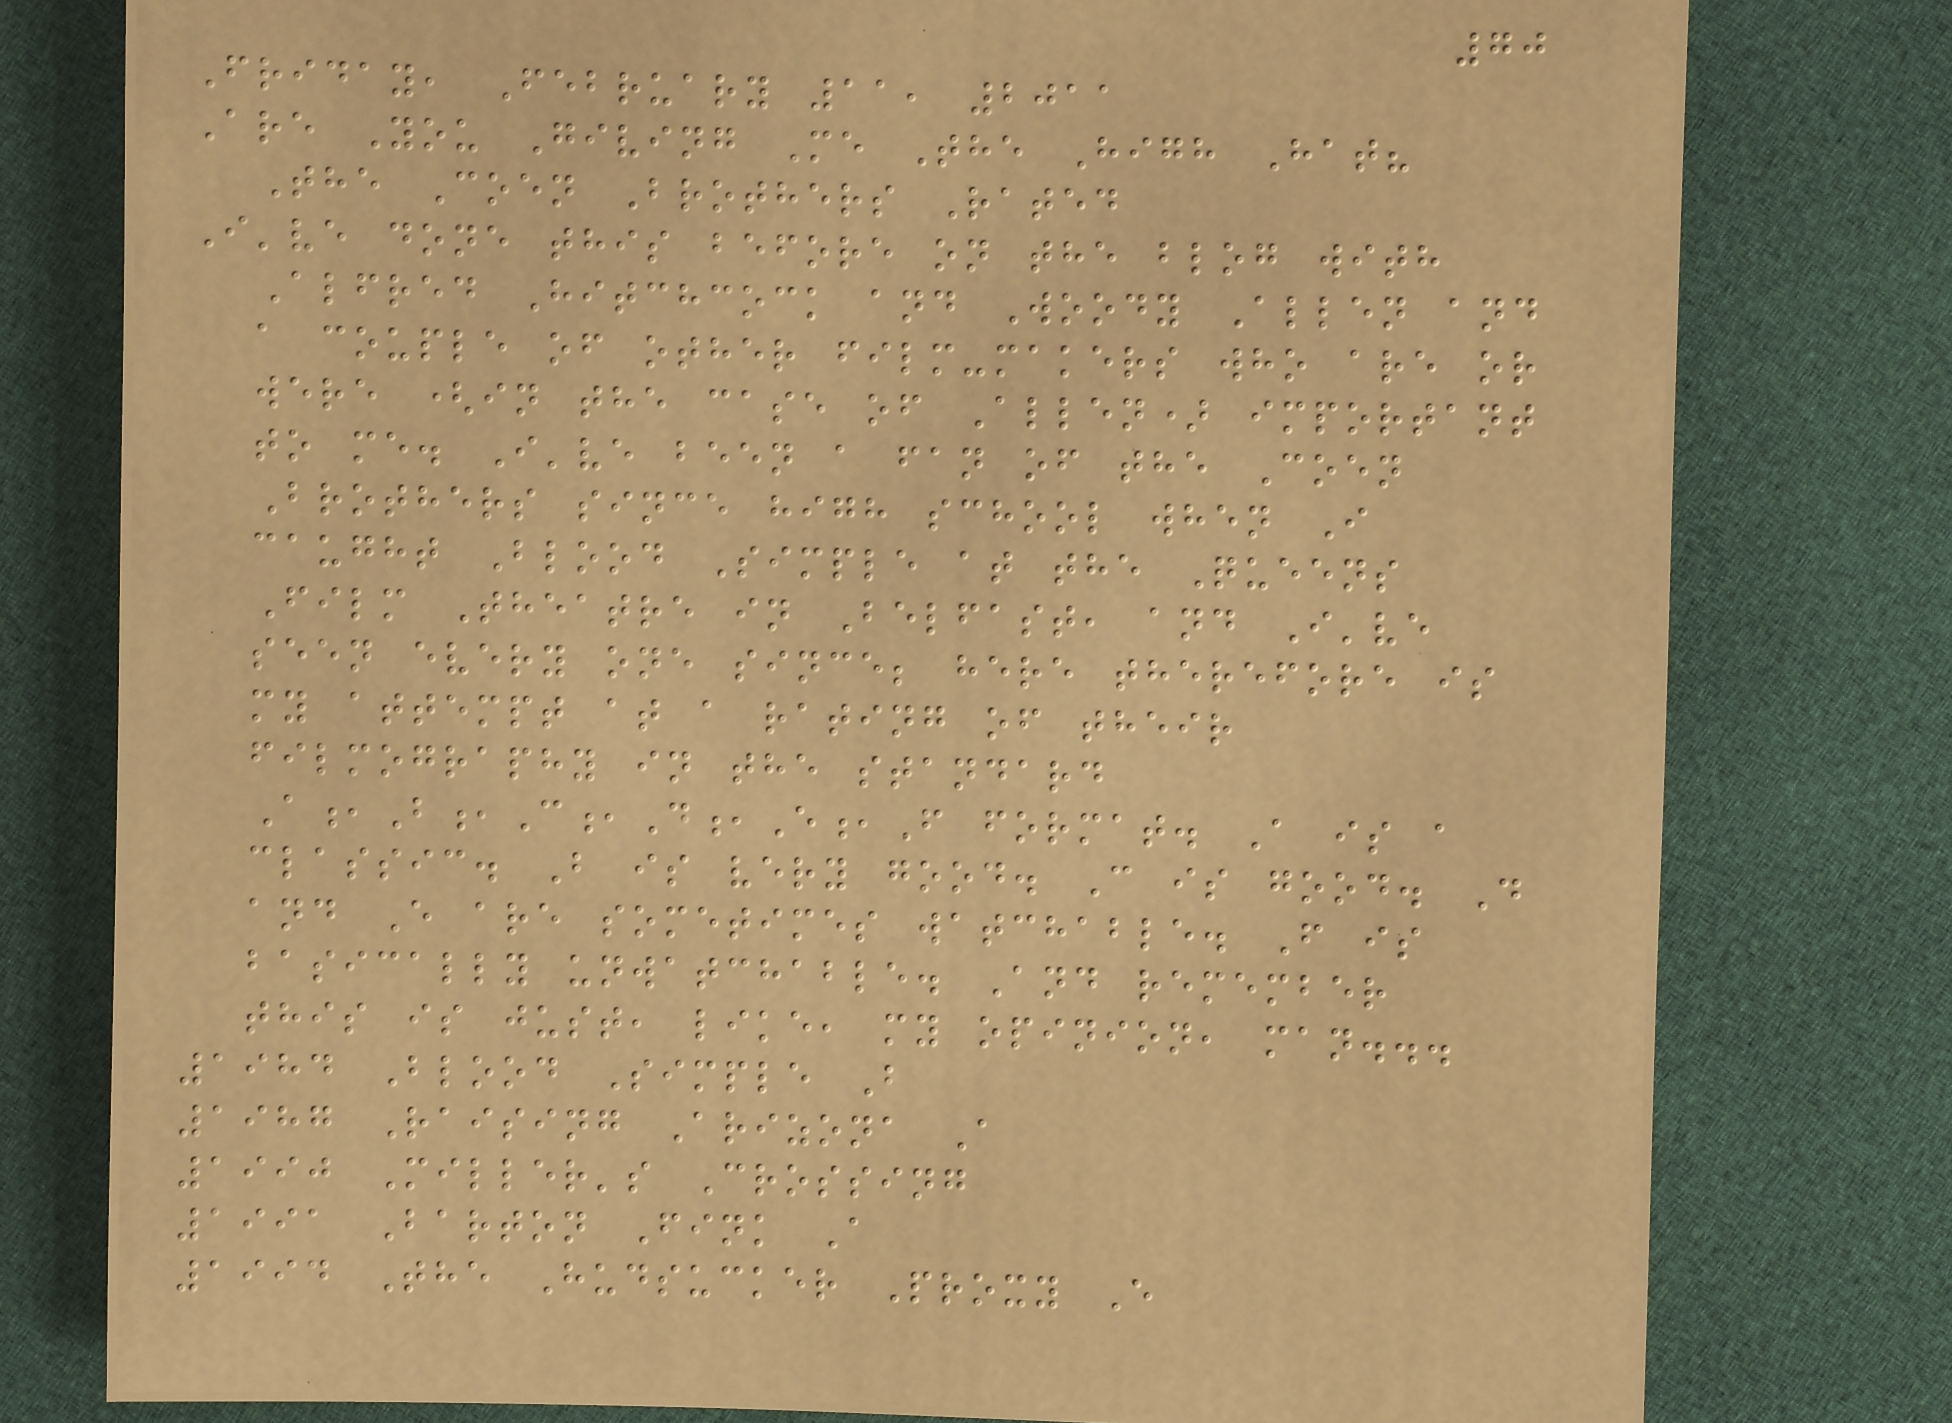70
Friday, February 11, 2011
Are You Giving Me The High Hat?
The Coen Brothers Rated
I've done this before on the blog with
Alfred Hitchcock and Woody Allen and
a couple of other film-makers who are or
were (in the case of Allen) important
to me. I've been a fan of the Coen
Brothers since high school when I
caught Blood Simple at the Queens
Film Theatre in Belfast, and I've
seen every one since; here therefore is
my attempt at a rating of their
filmography in the standard
A,B,C,D,E,F format. A is a
classic. B is very good. C is good. D
and E are sometimes watchable. F is
basically unwatchable. And remember
this is just, like, my opinion, man...
1984 Blood Simple B
1987 Raising Arizona A
1990 Miller's Crossing
1991 Barton Fink A
1994 The Hudsucker Proxy E
